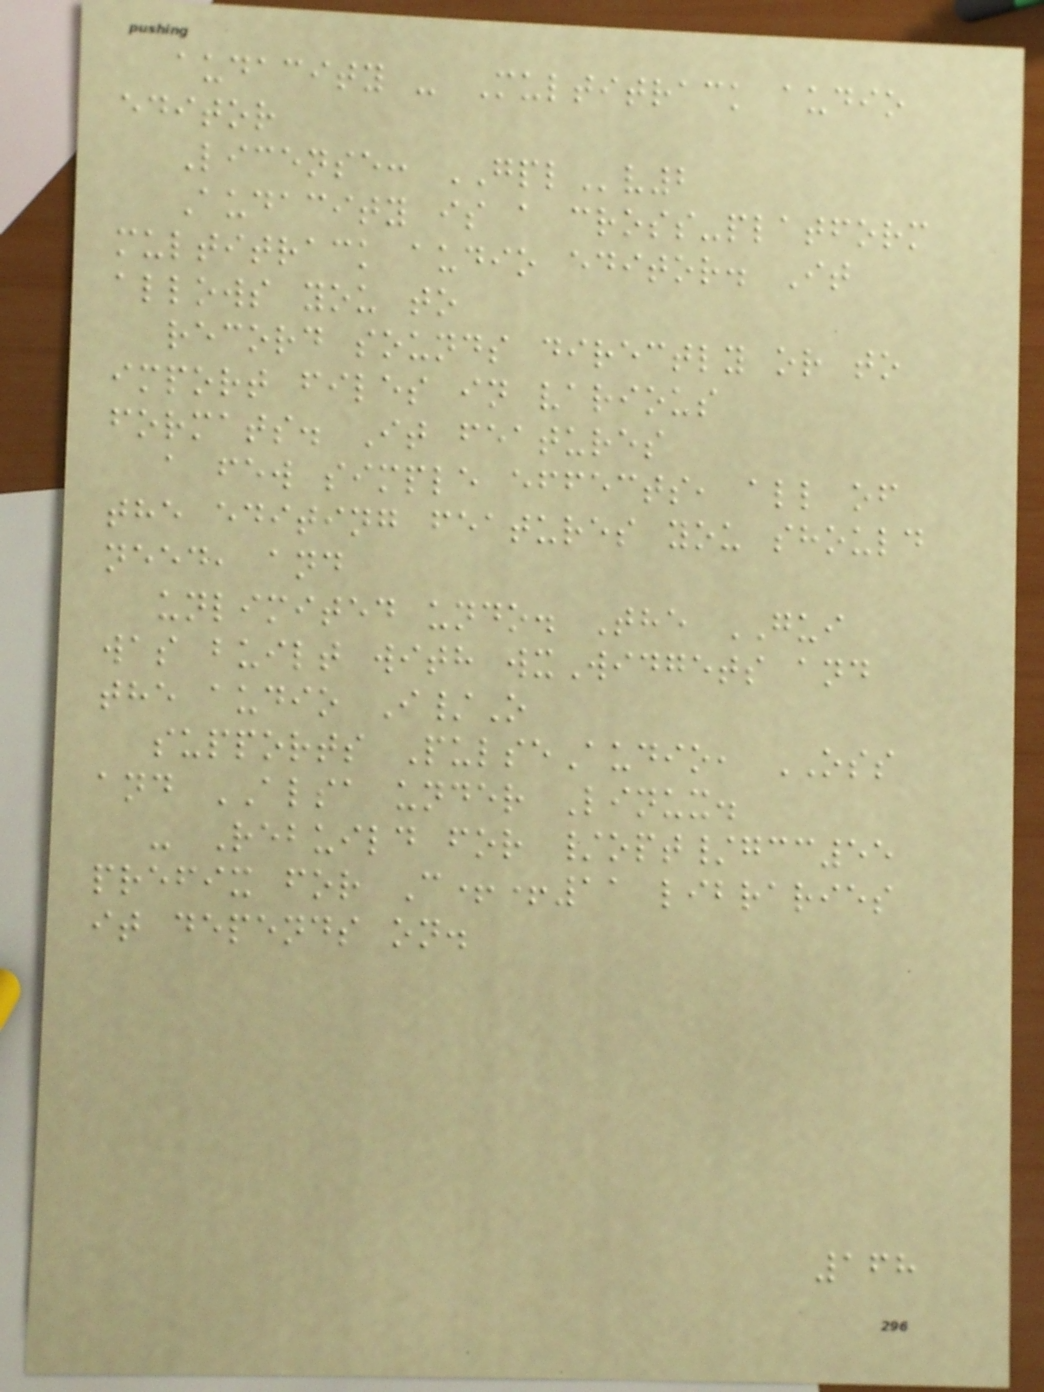audacity - Multitrack audio
editor
License: GPLv2
Audacity is a cross-platform
multitrack audio editor. It
allows you to
record sounds directly or to
import files in various
formats. It features
a few simple effects, all of
the editing features you should
need, and
unlimited undo. The GUI
was built with wxWidgets and
the audio I/O
supports PulseAudio, OSS
and ALSA under Linux.
- Rebuild for /opt/gcc55
prefix for C++11 libraries
it depends on.
168
